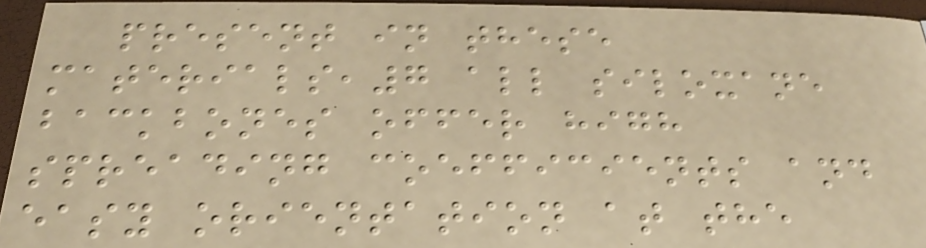present in these
materials,7 all siloxane
backbones offer high
spreading coefficients and
easy orientation at the
